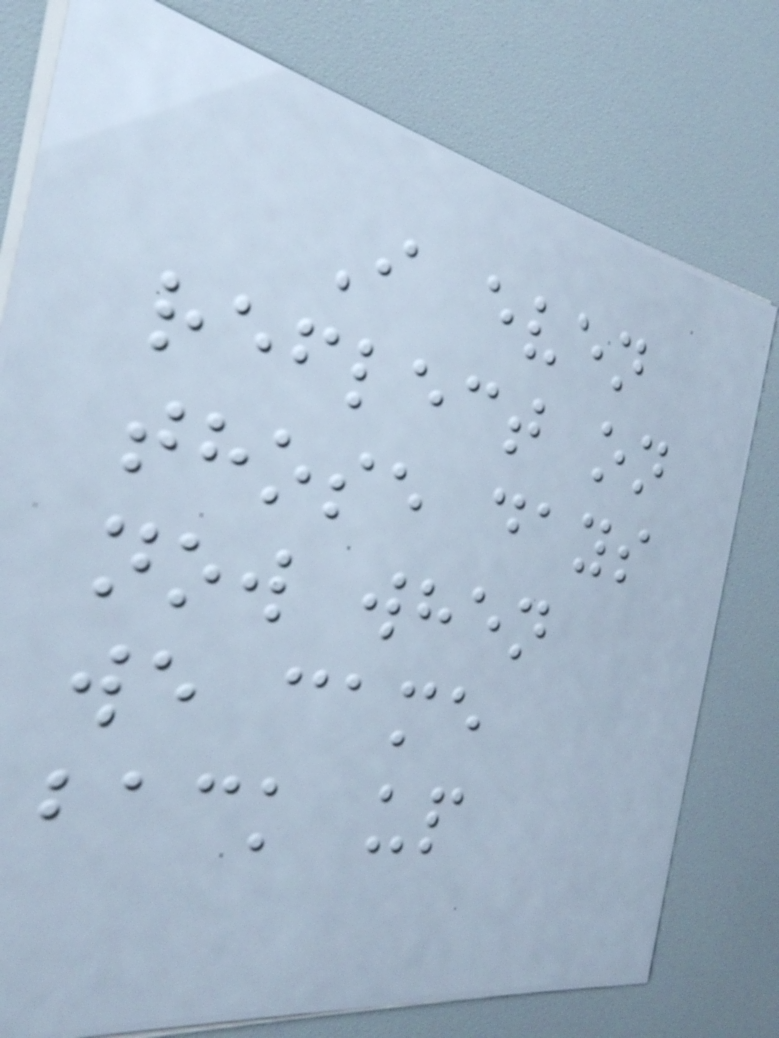I even
reflect on
those days
now when
we came
back up
